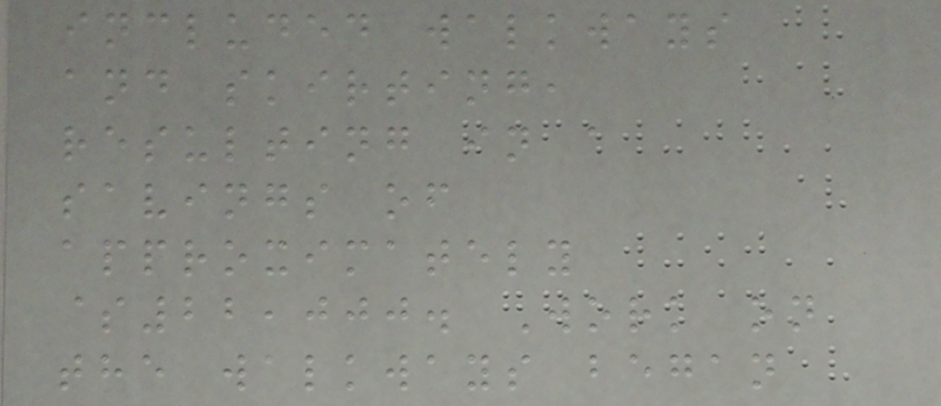included walkways
and skirting,
resulting in a
savings of
approximately
$22,000. Work on
the walkways began
